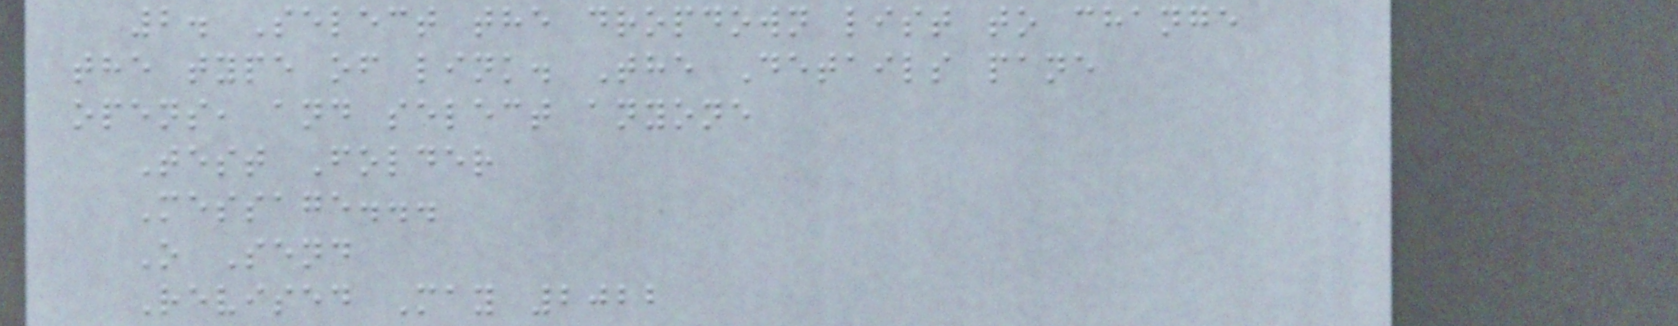2. Select the dropdown list to change
the type of link. The Details pane
opens, and select anyone
Test Folder
Message...
O Send
Revised May 2022
